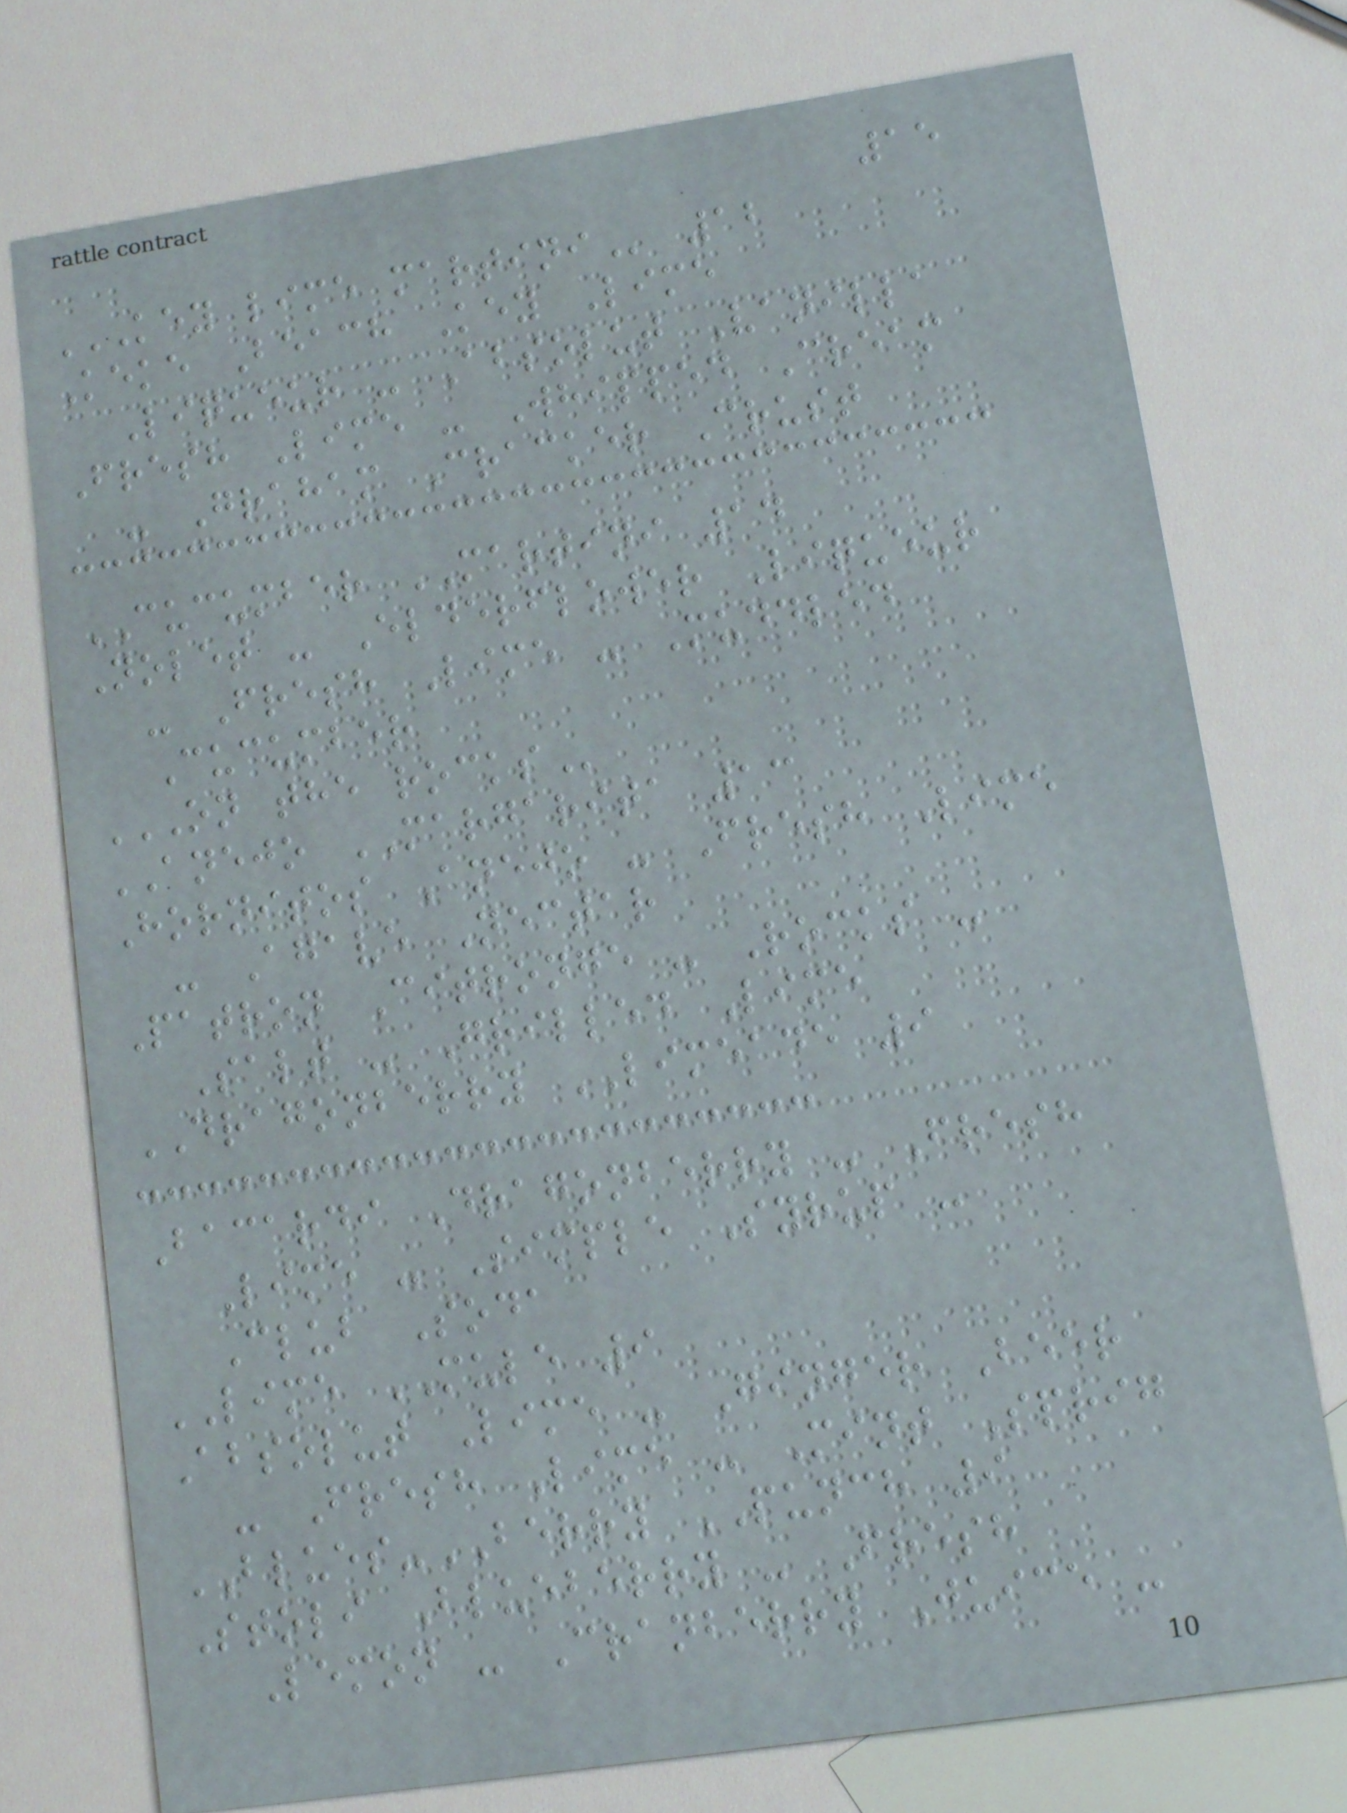15
KEY LIME MARTINI 12
Keke Beach Key Lime
Liqueur - Absolut Vanilla
Fresh Lime - Whipped Cream
- Graham Cracker Crust
CUCUMBER MARTINI 14
Nolet - Elderflower Liqueur
- Fresh Lime - Muddled
Cucumber
ON THE ROCKS
ANEJO MARGARITA 13
Hornitos Anejo - Fresh Lime
- Agave Nectar
Patron Citronge - Rocks -
Salt - Grilled Lime
DRAGONBERRY LIMEADE 9
Bacardi Dragonberry - Fresh
Lime - Simple Syrup -
Club Soda
LIME MULE 9
Absolut Lime - Ginger Beer
- Fresh Lime - Mint Sprig
BLUES-BERRY PUNCH 9
Stoli Blueberry - Fresh
Lemon - Cranberry Juice -
